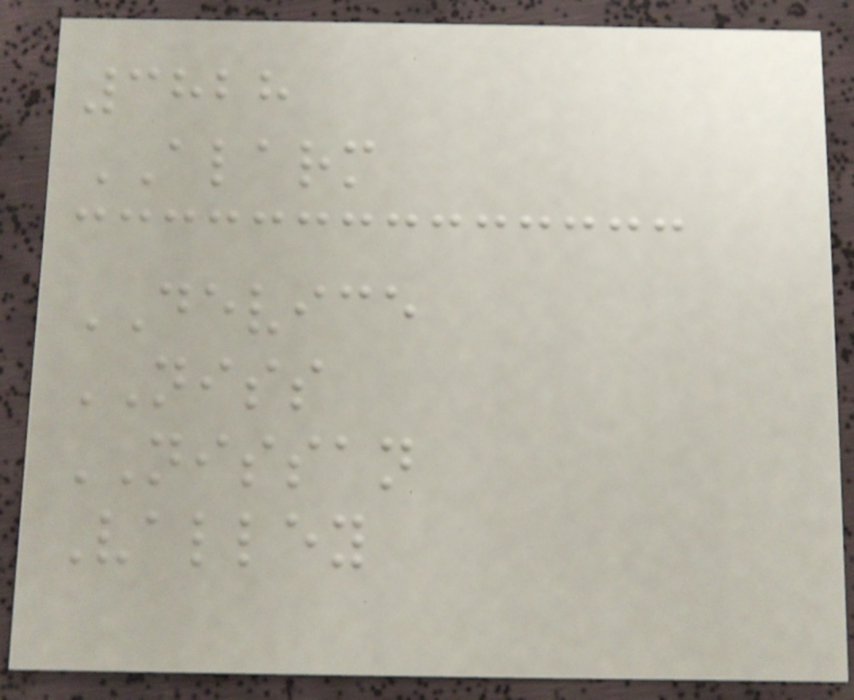3828
ALARM
DEVICE
NISS
NISSAN
Valley
